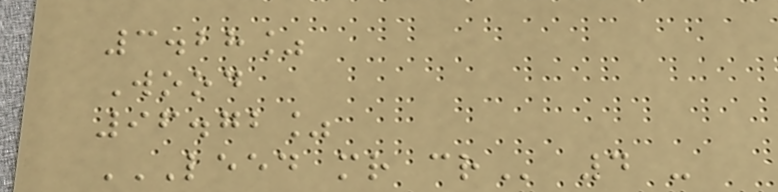3.28%
Wood
96.72%
LEED MR CR 4 -
